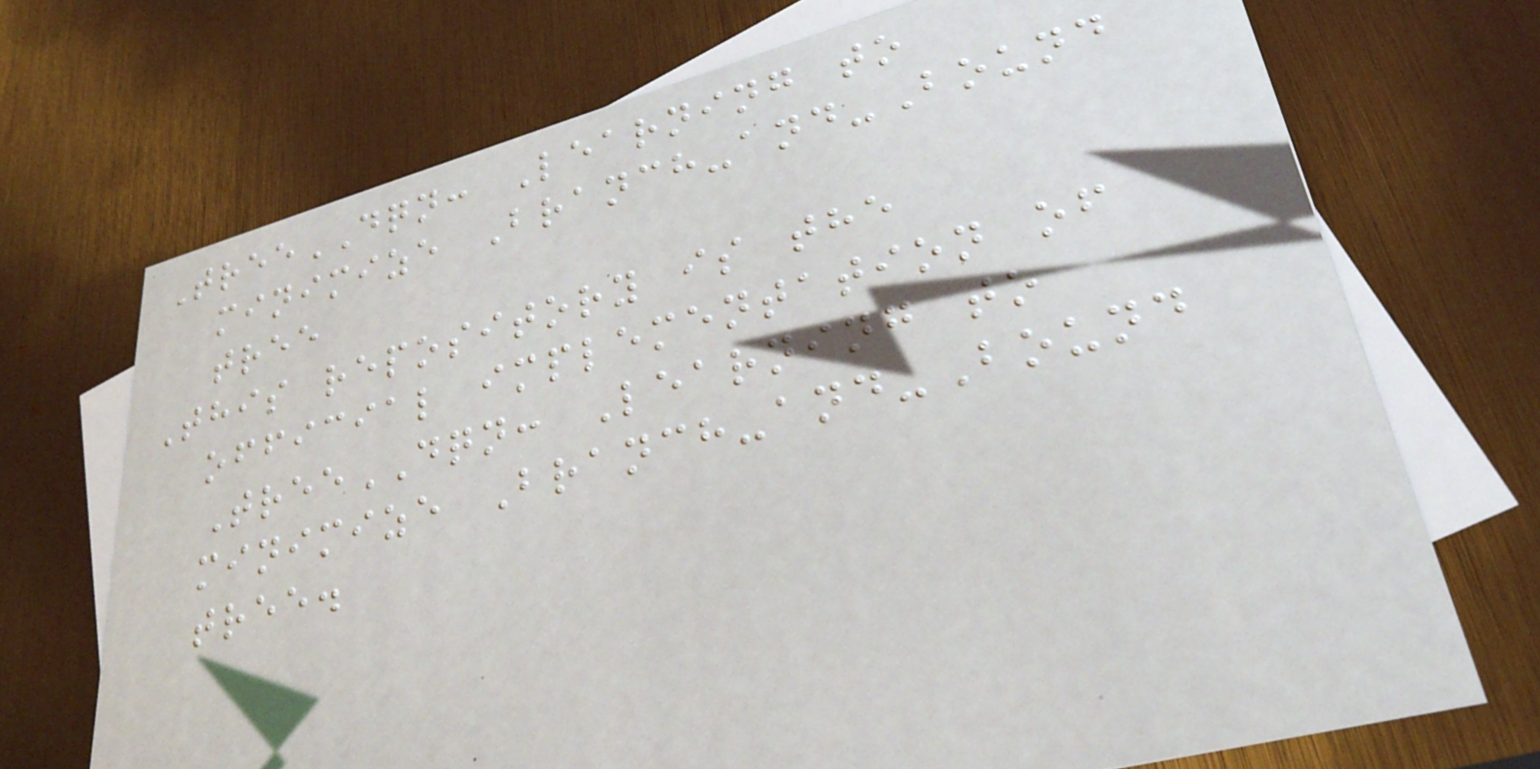TreeDQN: Learning to
minimize Branch-and-Bound
tree
This repository is the
official implementation of
TreeDQN: Learning to
minimize Branch-and-Bound
tree.
